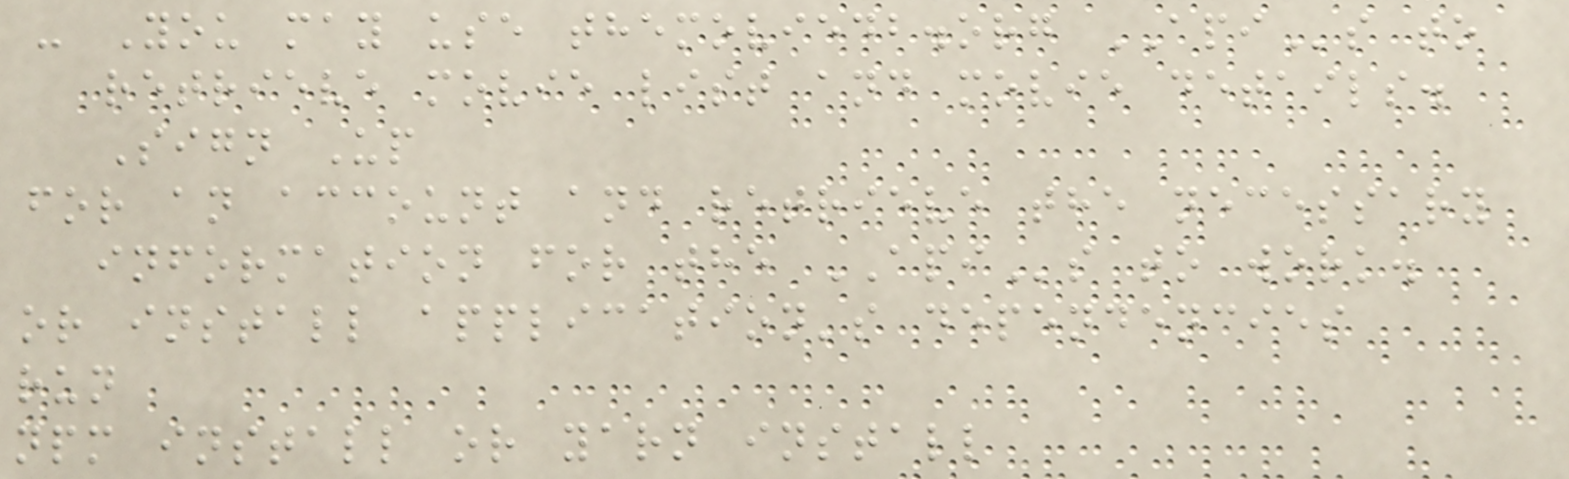- You may use themoviedb.org APIs to
retrieve movie list and movie details.
Sign Up
for an account and retrieve the necessary
information for the APIs to work.
or install application's dependencies
run
npm install or yarn install
